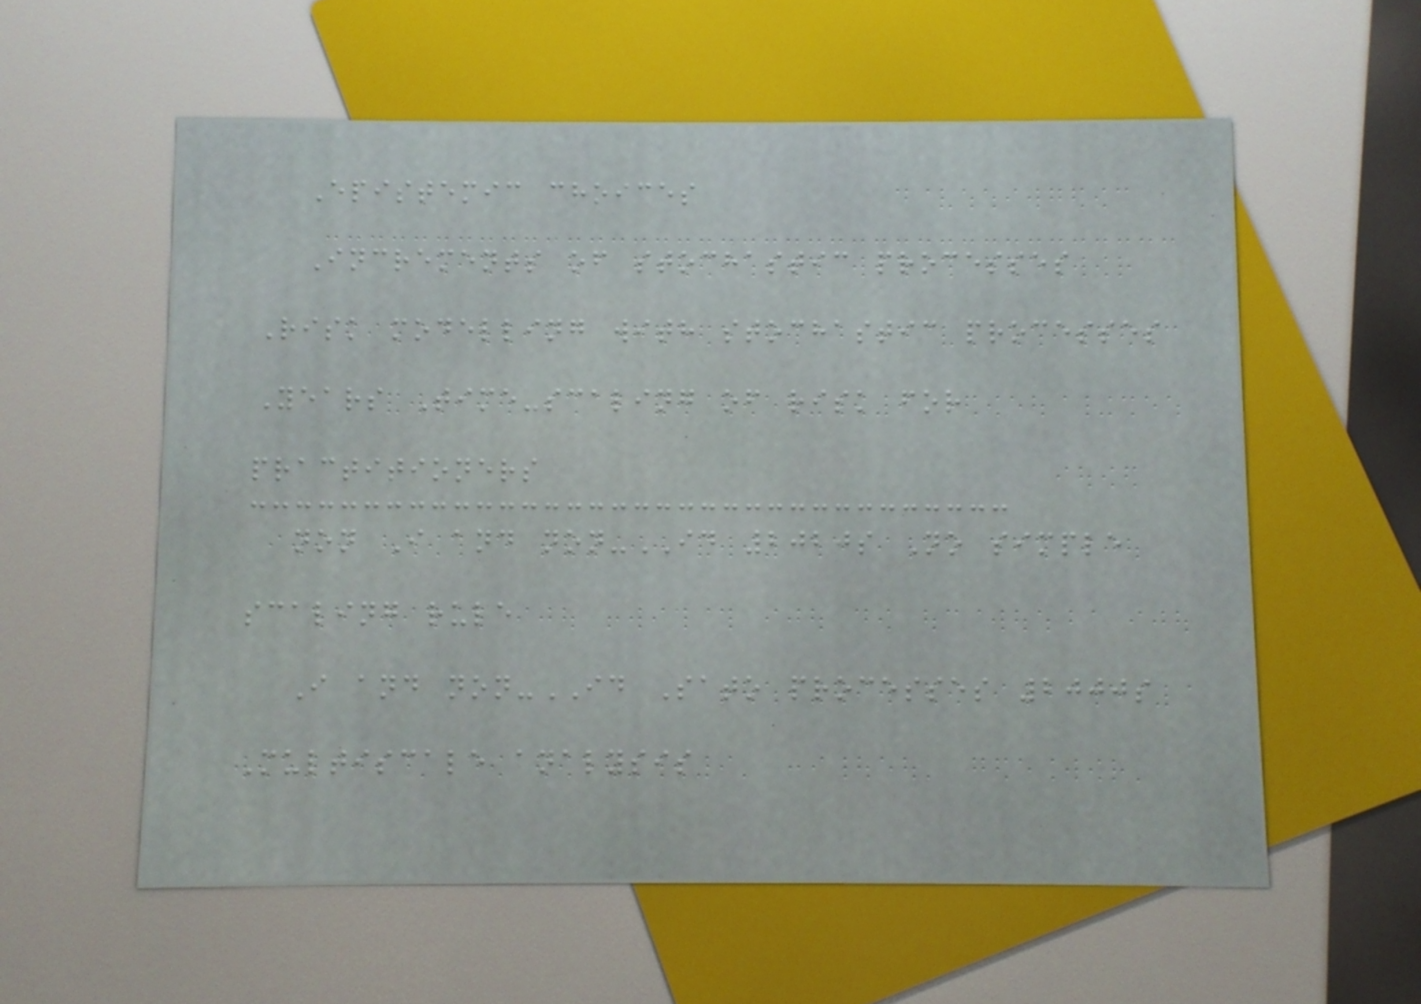Epistemic choices
Increments of stochastic processes
Risk modelling with stochastic processes
Years Time-scaling of risk for
practitioners
non I and non-ID 2020s No simple
scaling rule
I and non-ID Sato processes 2000s
Multiscale analysis
